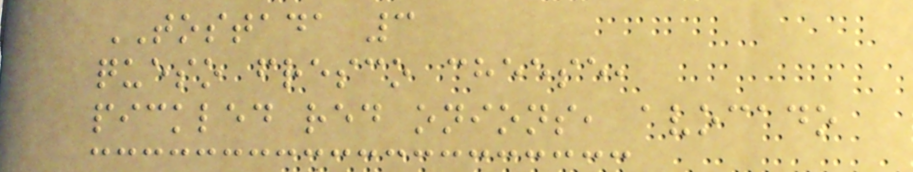TOSTADA 3
queso fresco cheese,
pickled red onions, avocado
